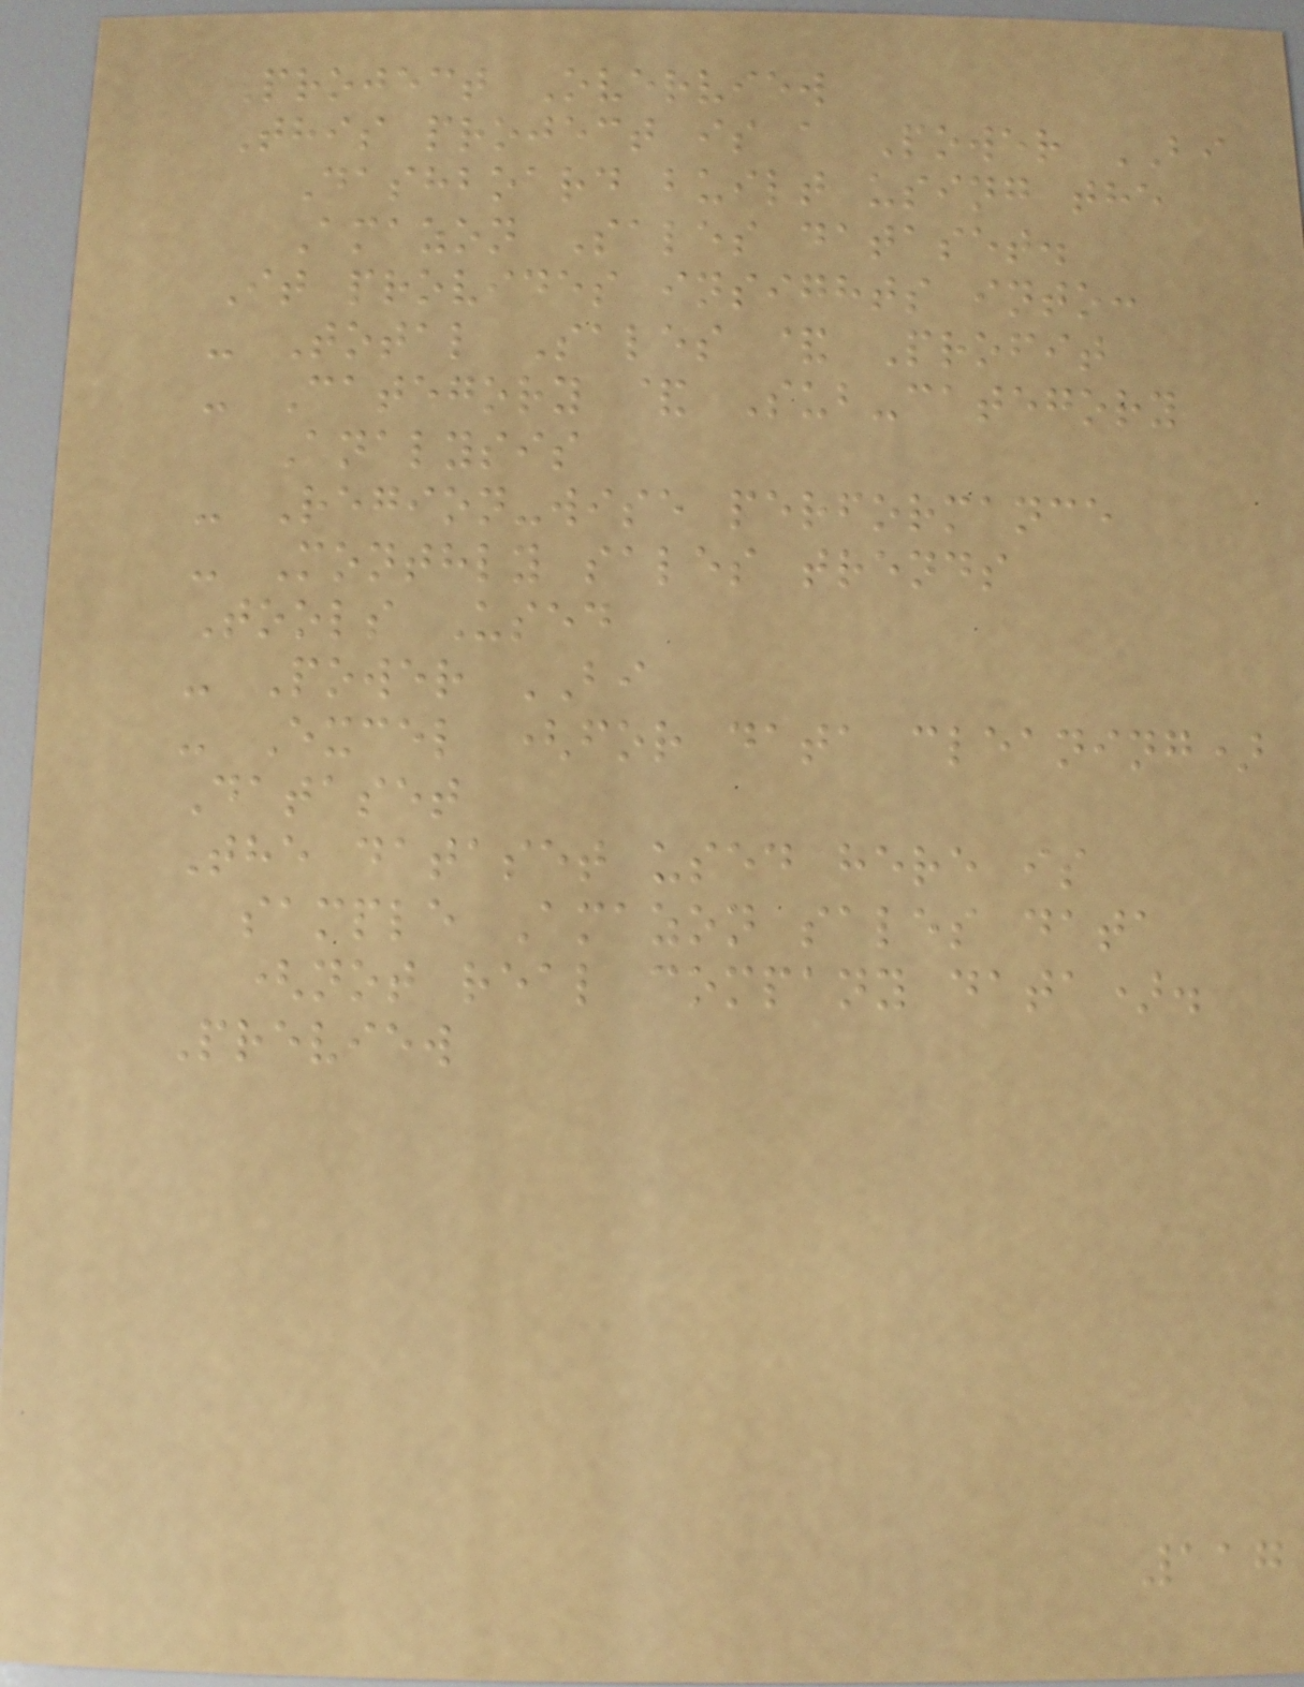Project Overview
This project is a Power BI
Dashboard built using the
Amazon Sales dataset.
It provides insights into:
- Total Sales & Profit
- Category & Sub-category
Analysis
- Region-wise performance
- Monthly sales trends
Tools Used
- Power BI
- Excel (for data cleaning)
Dataset
The dataset used here is
sample Amazon sales data
(not real company data).
Preview
117
